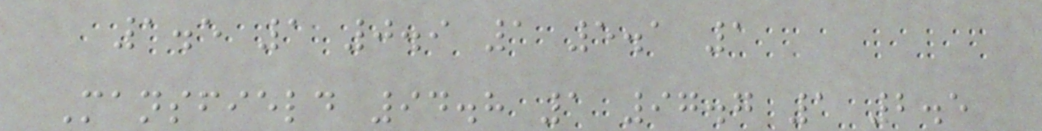1.5 1 0.9 1 5.1 1
Mansfield 94.8 1 97.7 1 2.5
